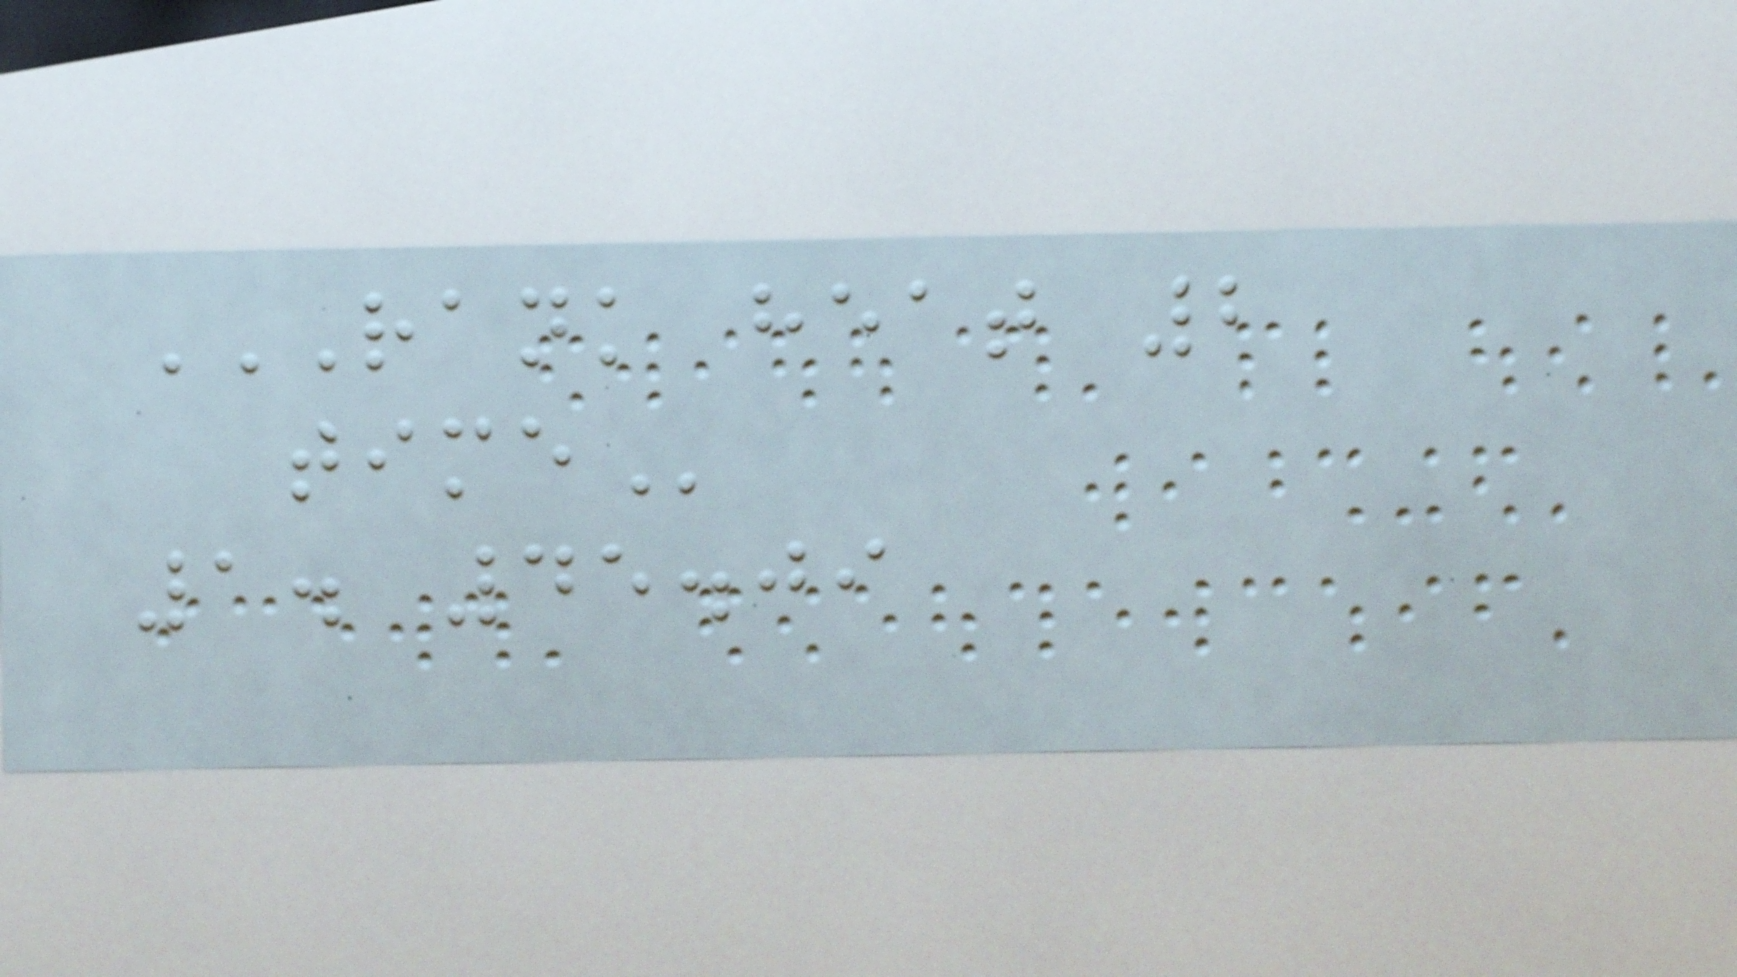RANK HEAT 2
TIME
1. 45.09
